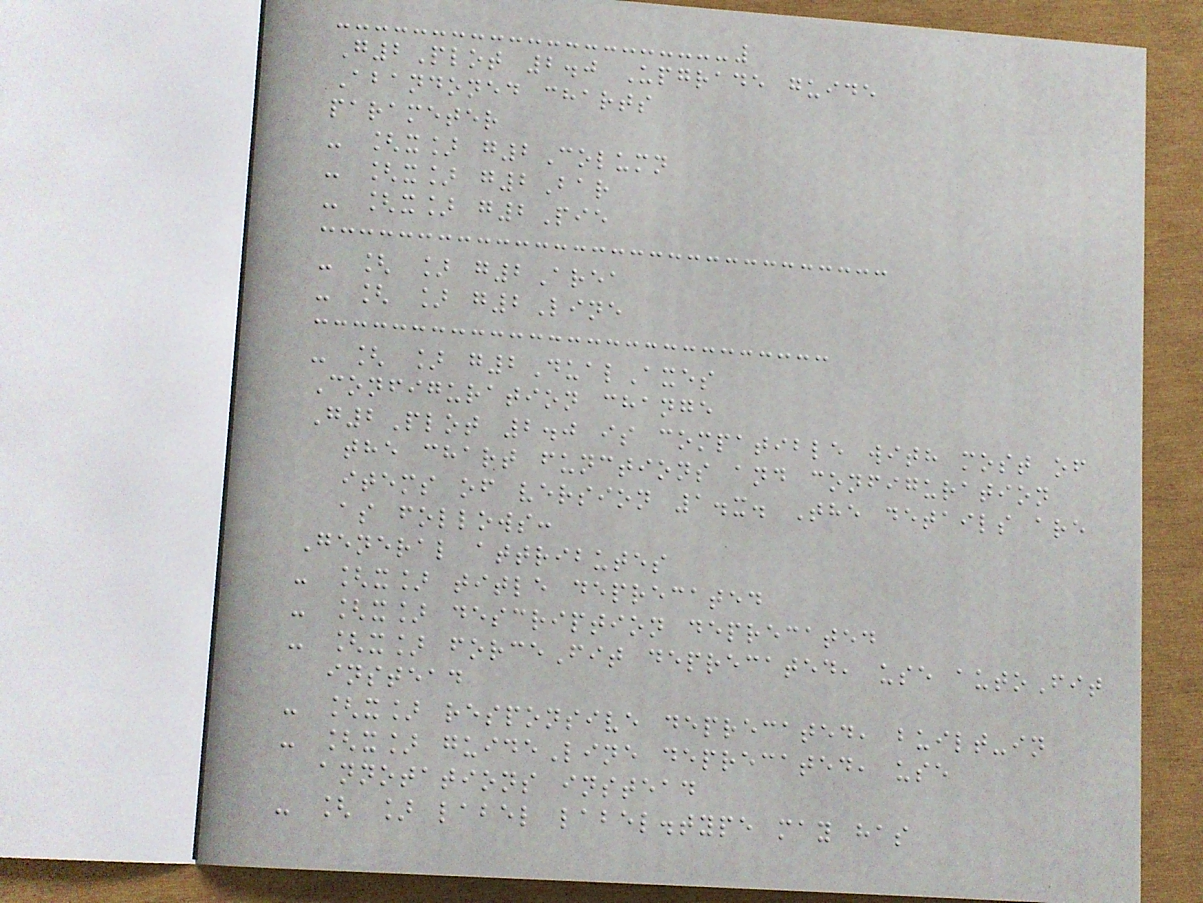G2Plot 2.0 Upgrade guide
Abandoned charts
parameter
- [x] g2Column
- [x] g2Bar
- [x] g2Pie
- [ ] g2Area
- [ ] g2Line
- [ ] g2DualAxes
Configuration change
G2Plot 2.0 is compatible with most of
the chart functions and configuration
items of version 1.x. The details are
as follows:
General attributes
- [x] title deprecated
- [x] description deprecated
- [x] forceFit deprecated, use autoFit
instead
- [x] responsive deprecated, built-in
- [x] guideLine deprecated, use
annotations instead
- [ ] label label.type may has
